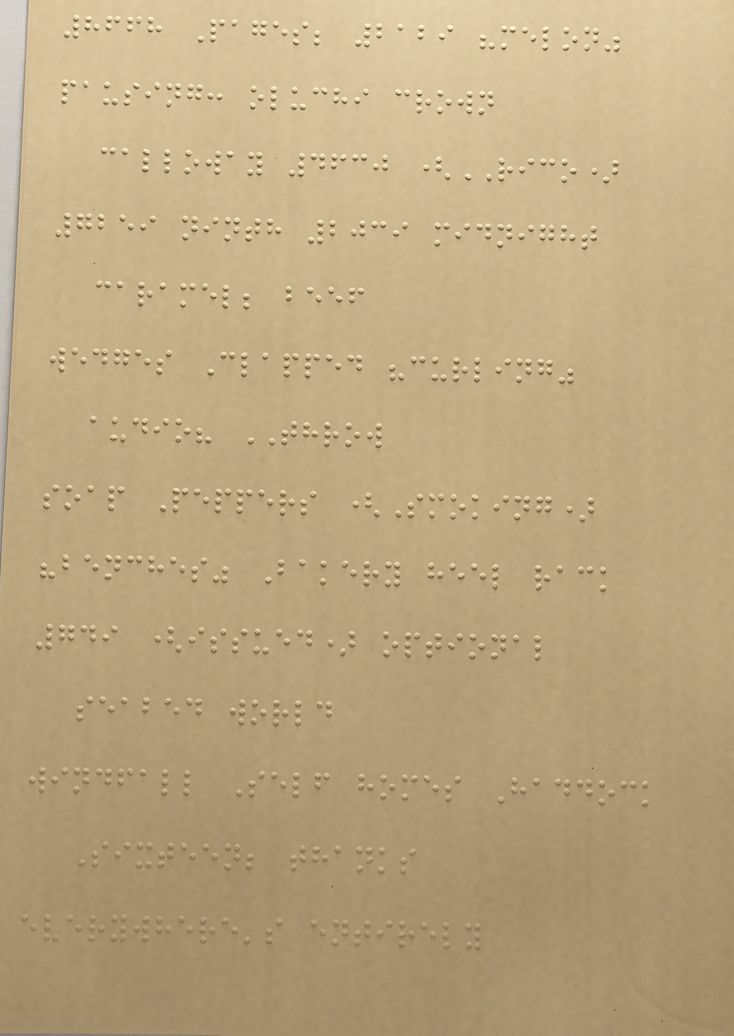8668 Pages; 2129 "melon"
pausing: oluchi crown
calloway 4630 (RICO)
7259 ninth 2039 midnight
caramel; beef
wedges Clapped "curling"
audio? THROW
soap Peppers (Smoking)
"benches" Bakery heel rack
749 (issued) optional
seabed world
windfall Self homes Haddock
Sixteen; thanks
everywhere's entirely
